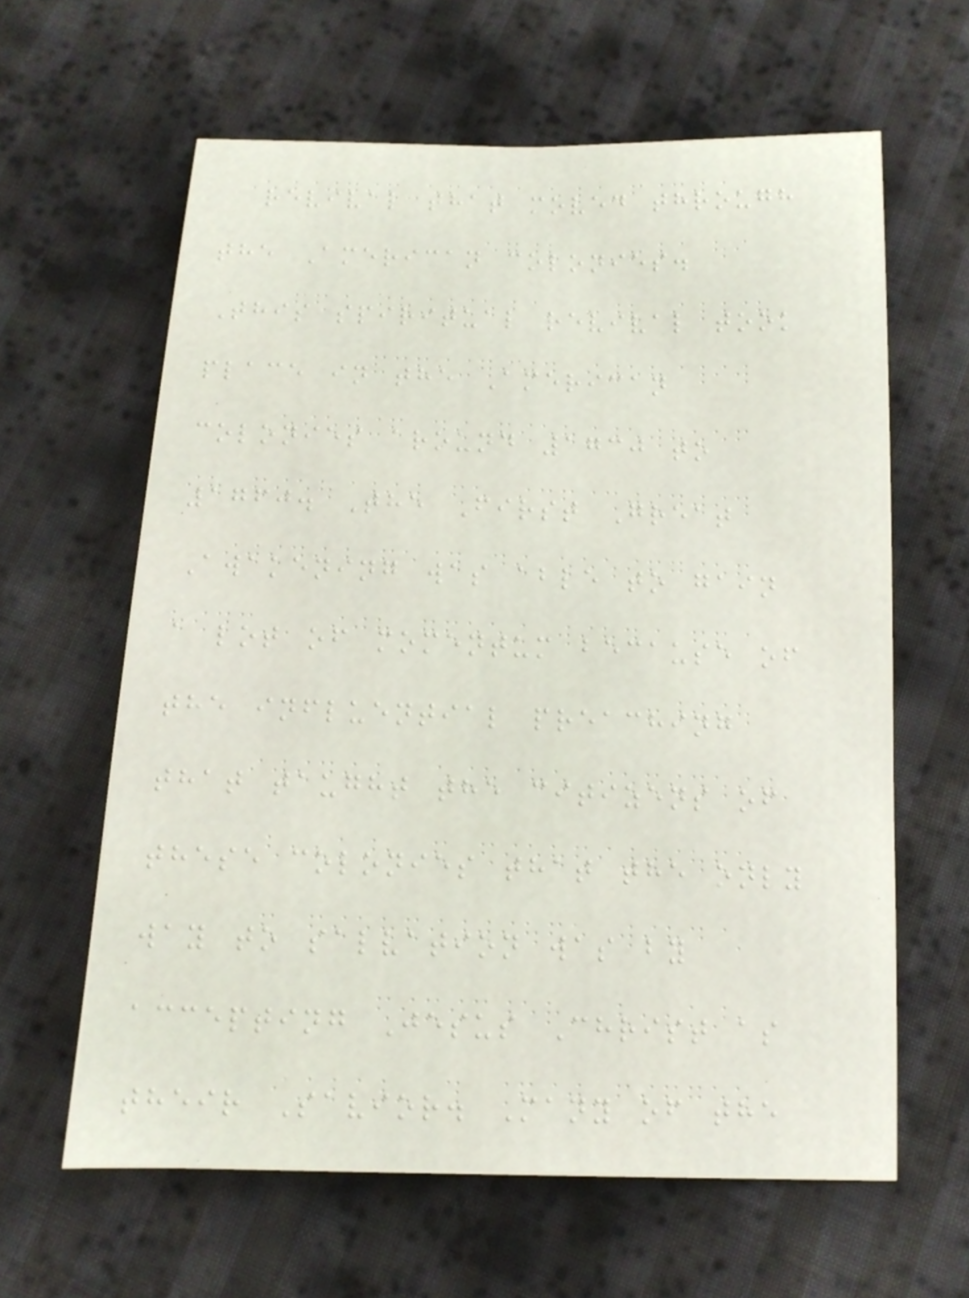revival that moved through
the American colonies.
This spiritual revival took
place in the American
colonies around 1730 to
1760. The First Great
Awakening was able to gain
a lot of momentum because of
the influential preaching
that taught the citizens of
these colonies that the only
way to salvation was by
accepting Jesus Christ as
their Savior. Many of the
